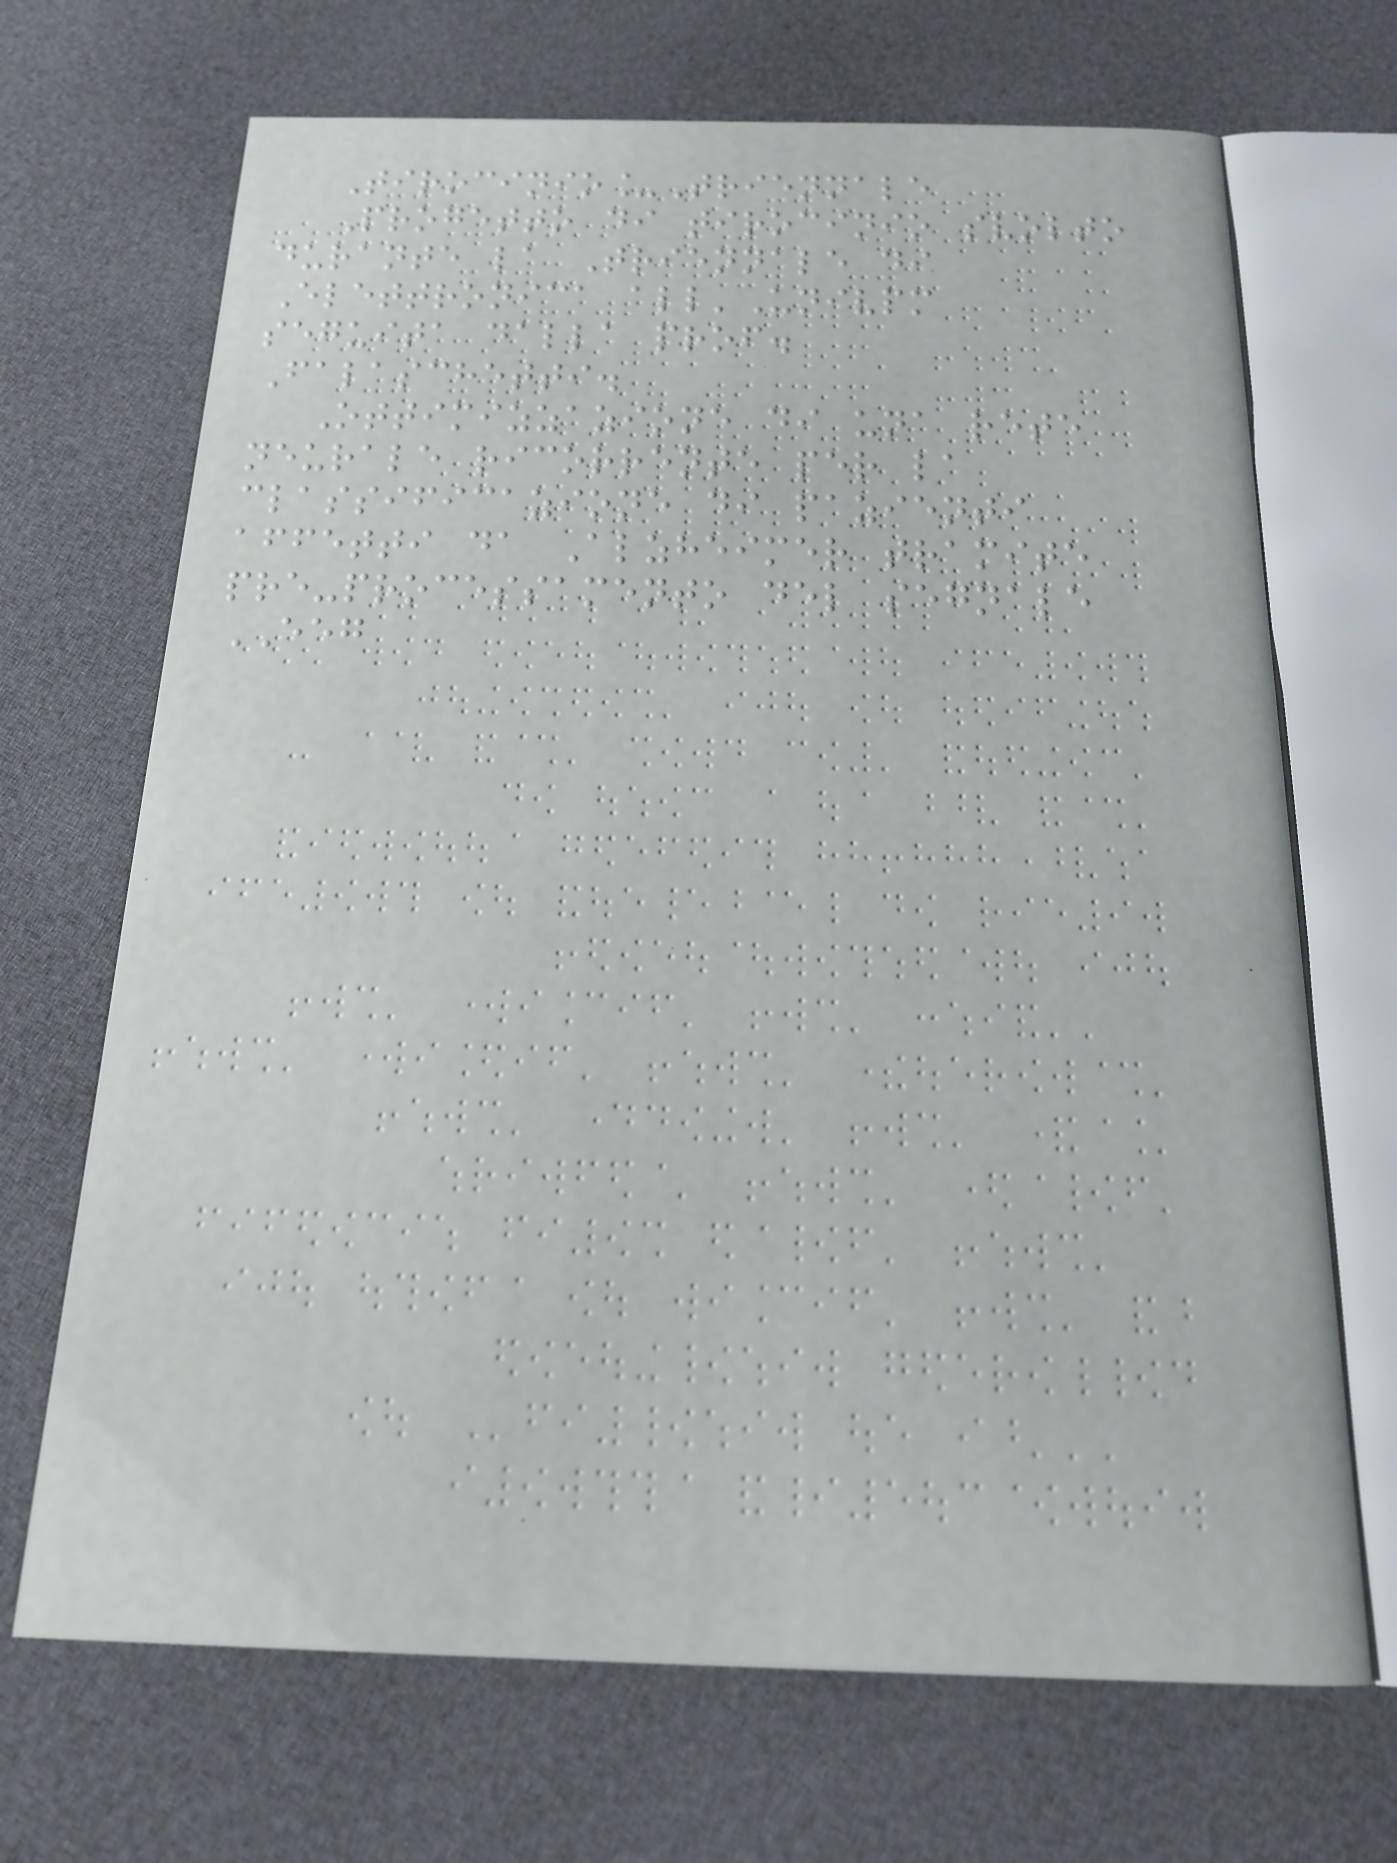Tirocinio_Triennale
Progetto di tirocinio svolto
durante la Triennale di
Elettronica all'Univpm
seguita dalla prof.
Falaschetti.
Ottimizzazione di una rete
neurale ricorrente per la
classificazione di pazienti
affetti da Alzheimer tramite
pre-processamento del segnale
EEG
